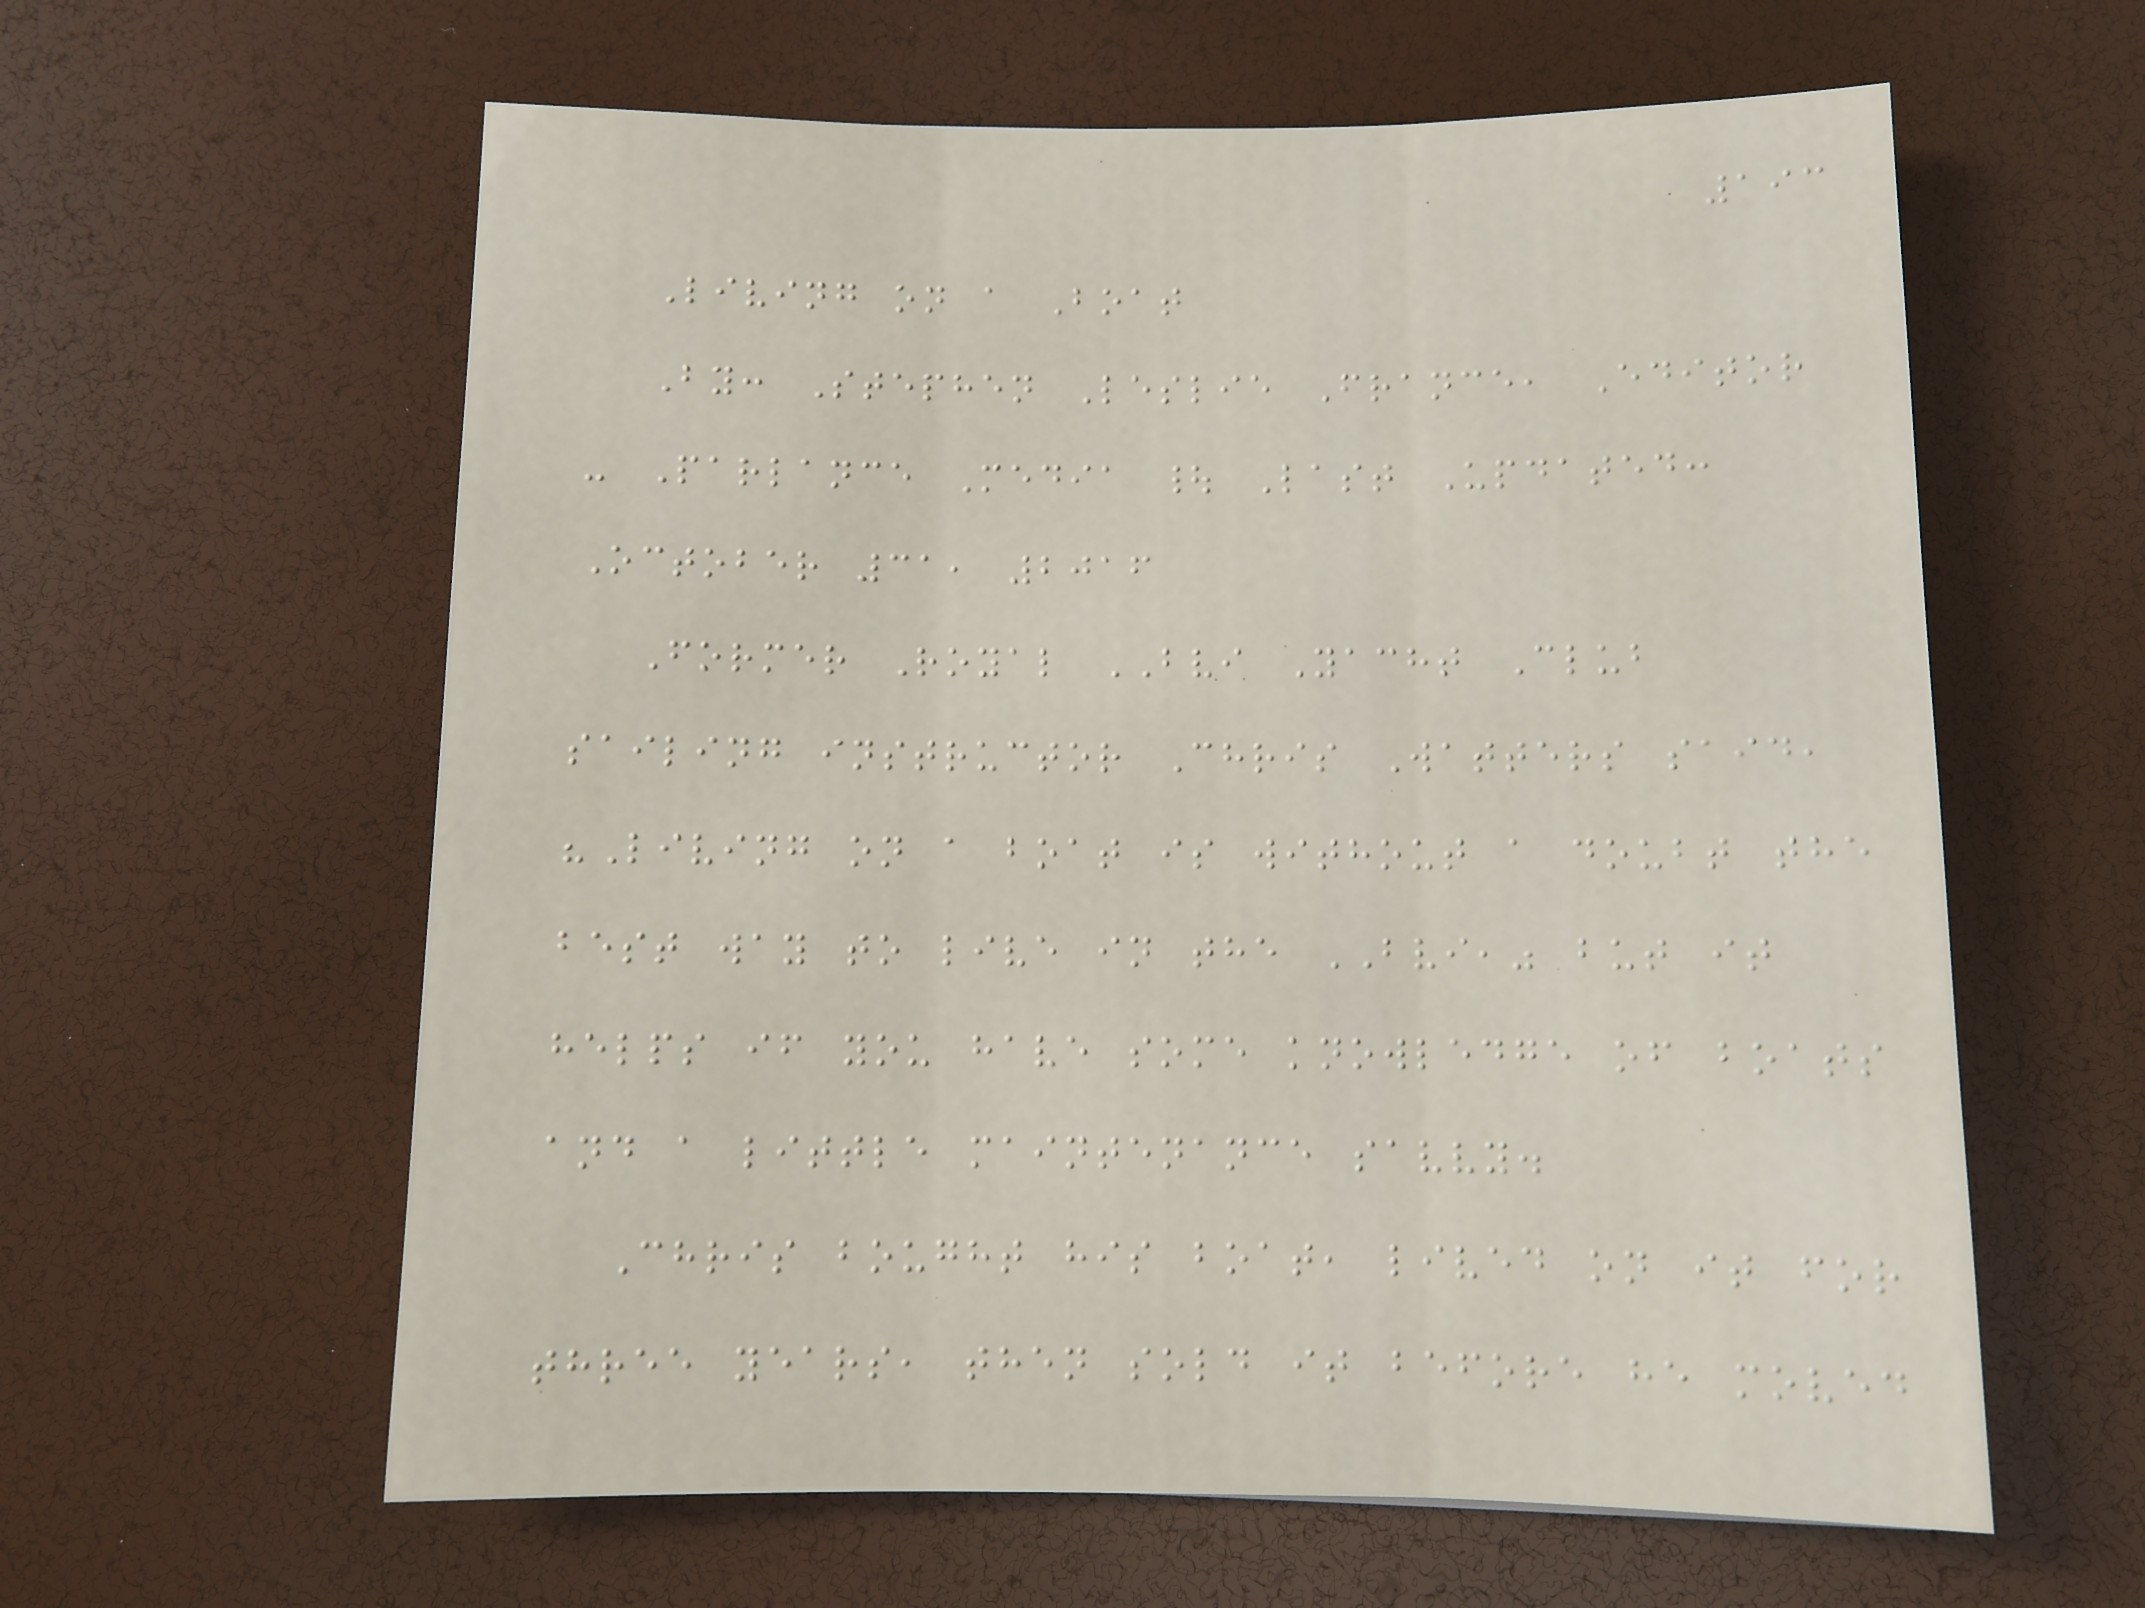193
Living on a Boat
By: Stephen Leslie France, Editor
- Parlance Media | Last Updated:
October 31, 2016
Former Royal BVI Yacht Club
sailing instructor Chris Watters said,
"Living on a boat is without a doubt the
best way to live in the BVI," but it
helps if you have some knowledge of boats
and a little maintenance savvy.
Chris bought his boat, lived on it for
three years, then sold it before he moved
